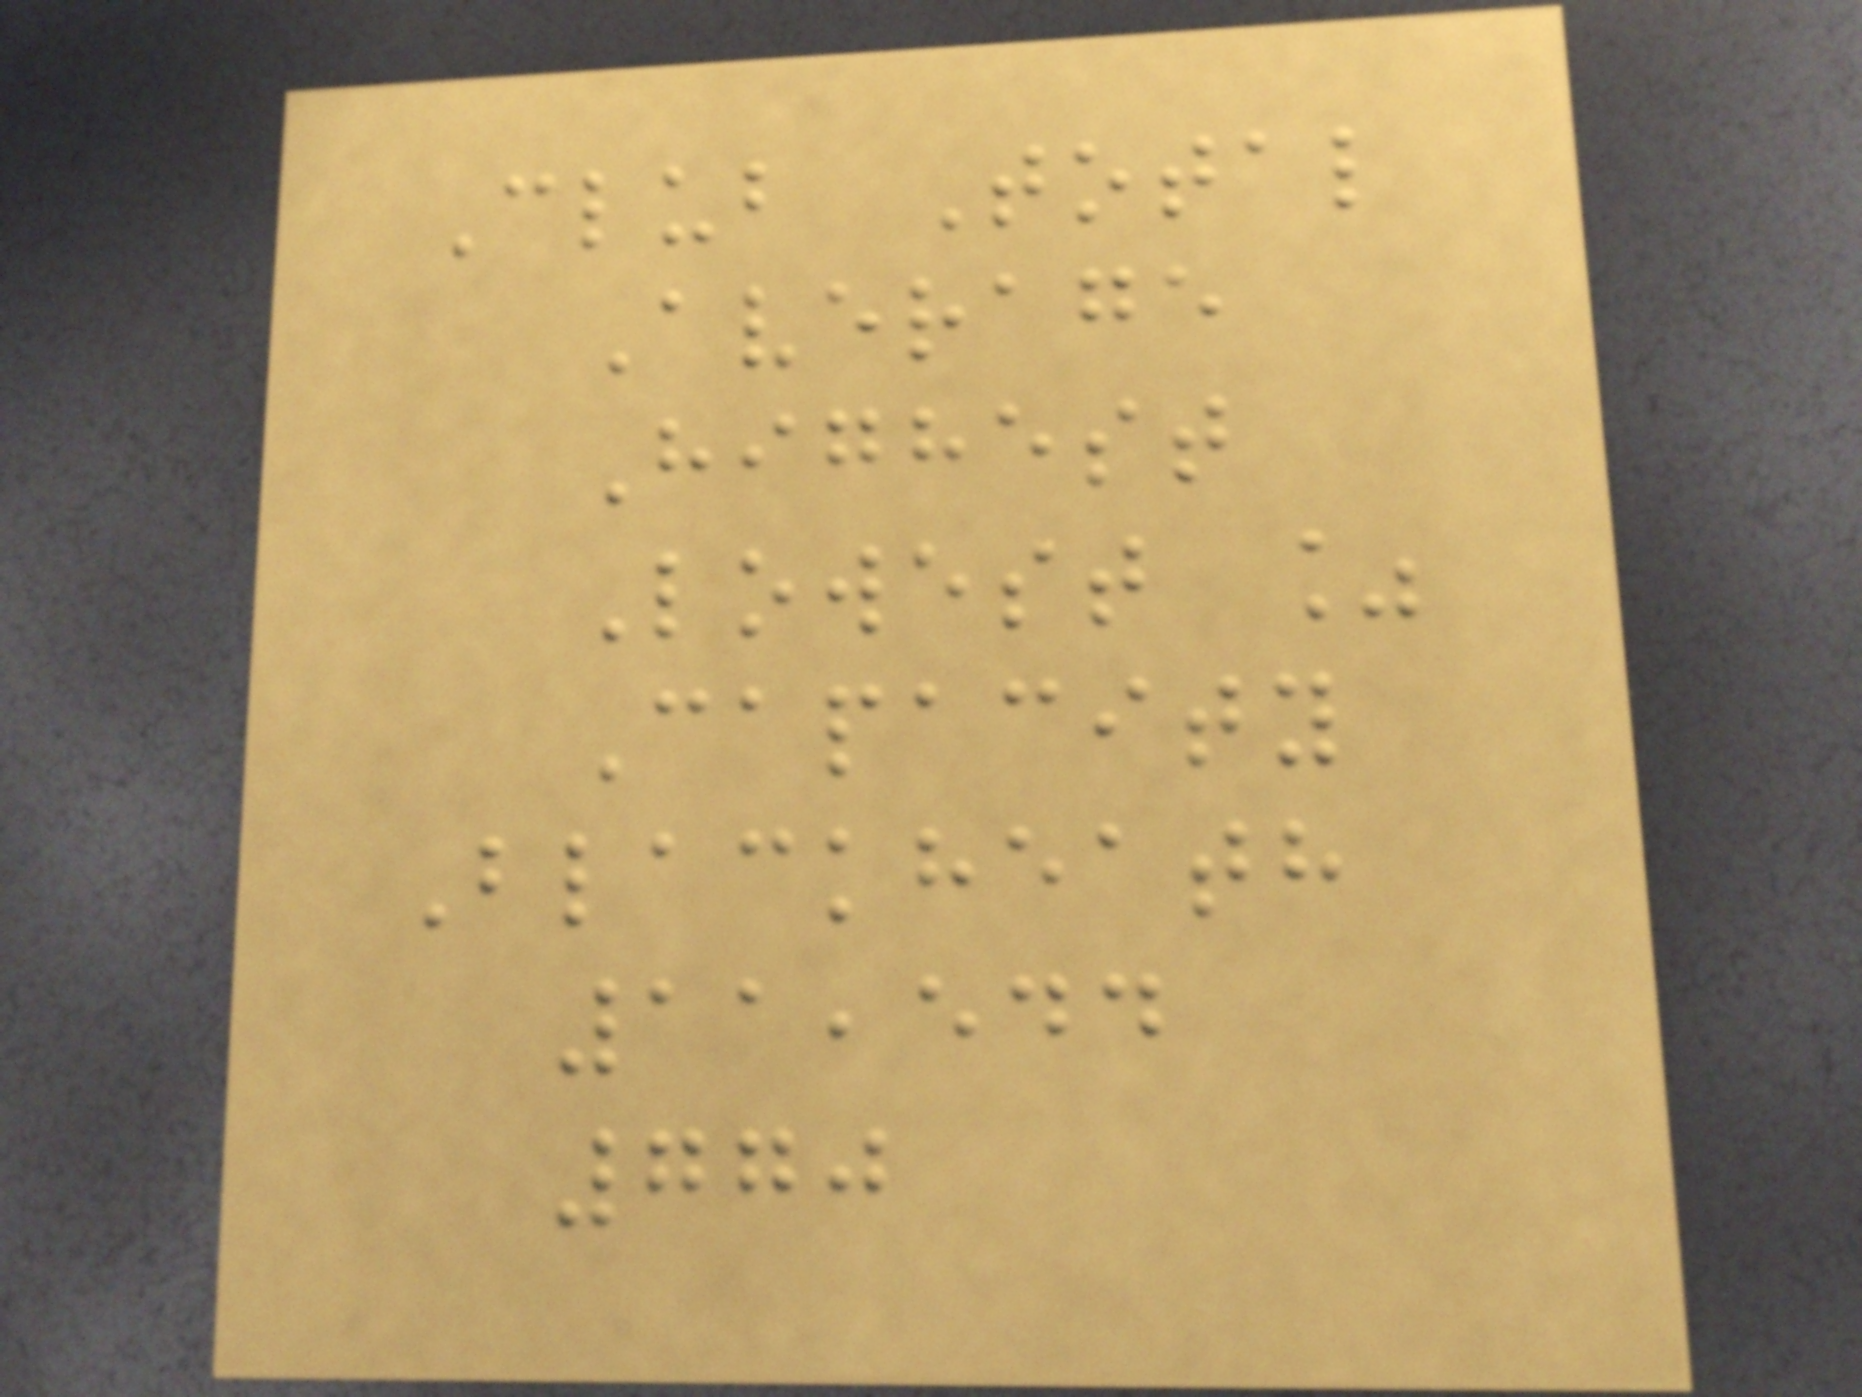Club Total
Average
Highest
Lowest %
Capacity
Blackheath
11,544
770
